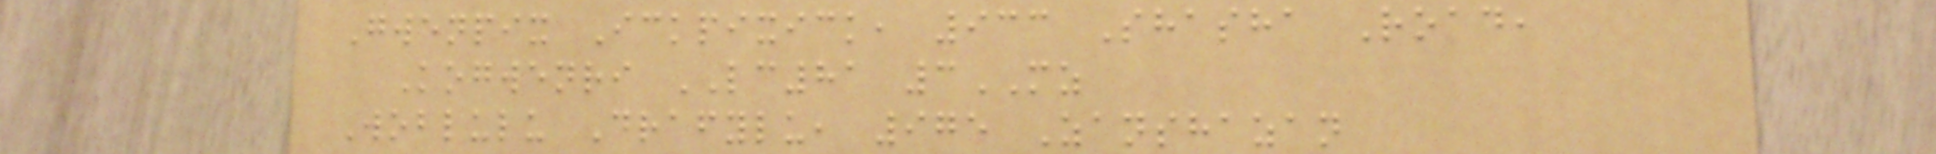Gwenpix Ickpixick, 933 Shasha Road,
Kogwenri LC81 3MZ
Woblulu Drafylu, 975 Zanshazan
